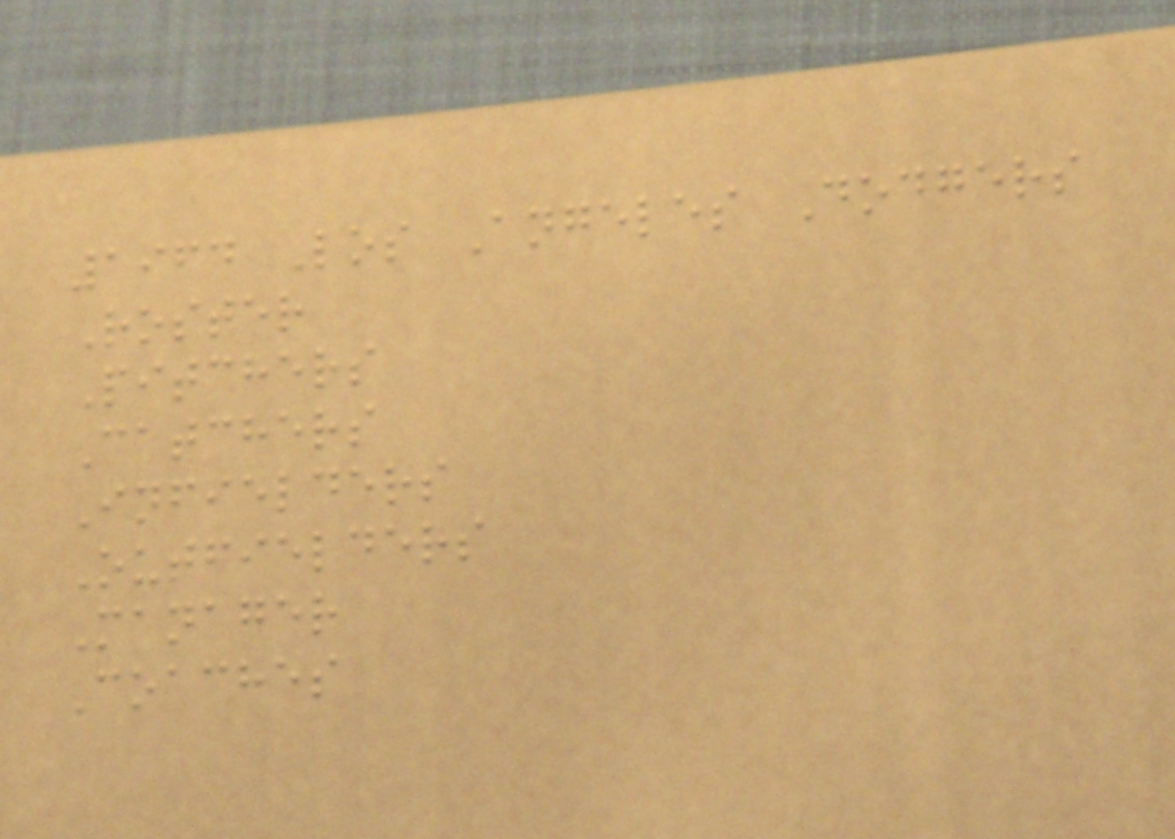1964 Los Angeles Dodgers
Roster
Pitchers
Catchers
Infielders
Outfielders
Manager
Coaches
